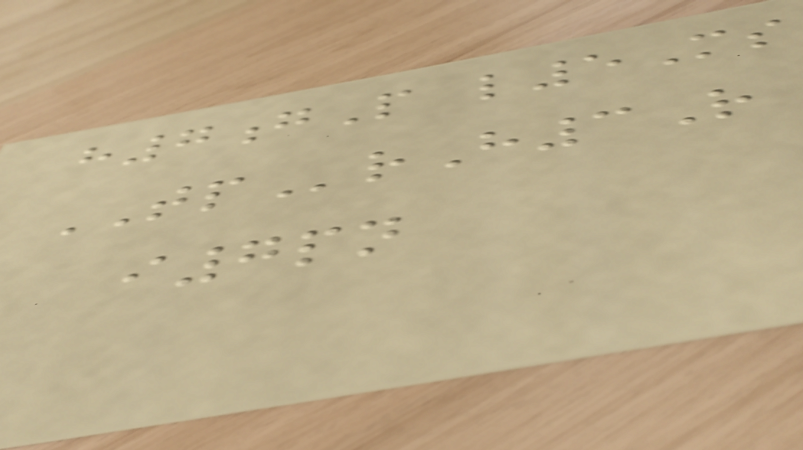h7gP l5Ms
TPrH3R
i7pn
